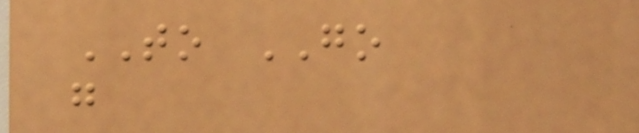TO GO
g
